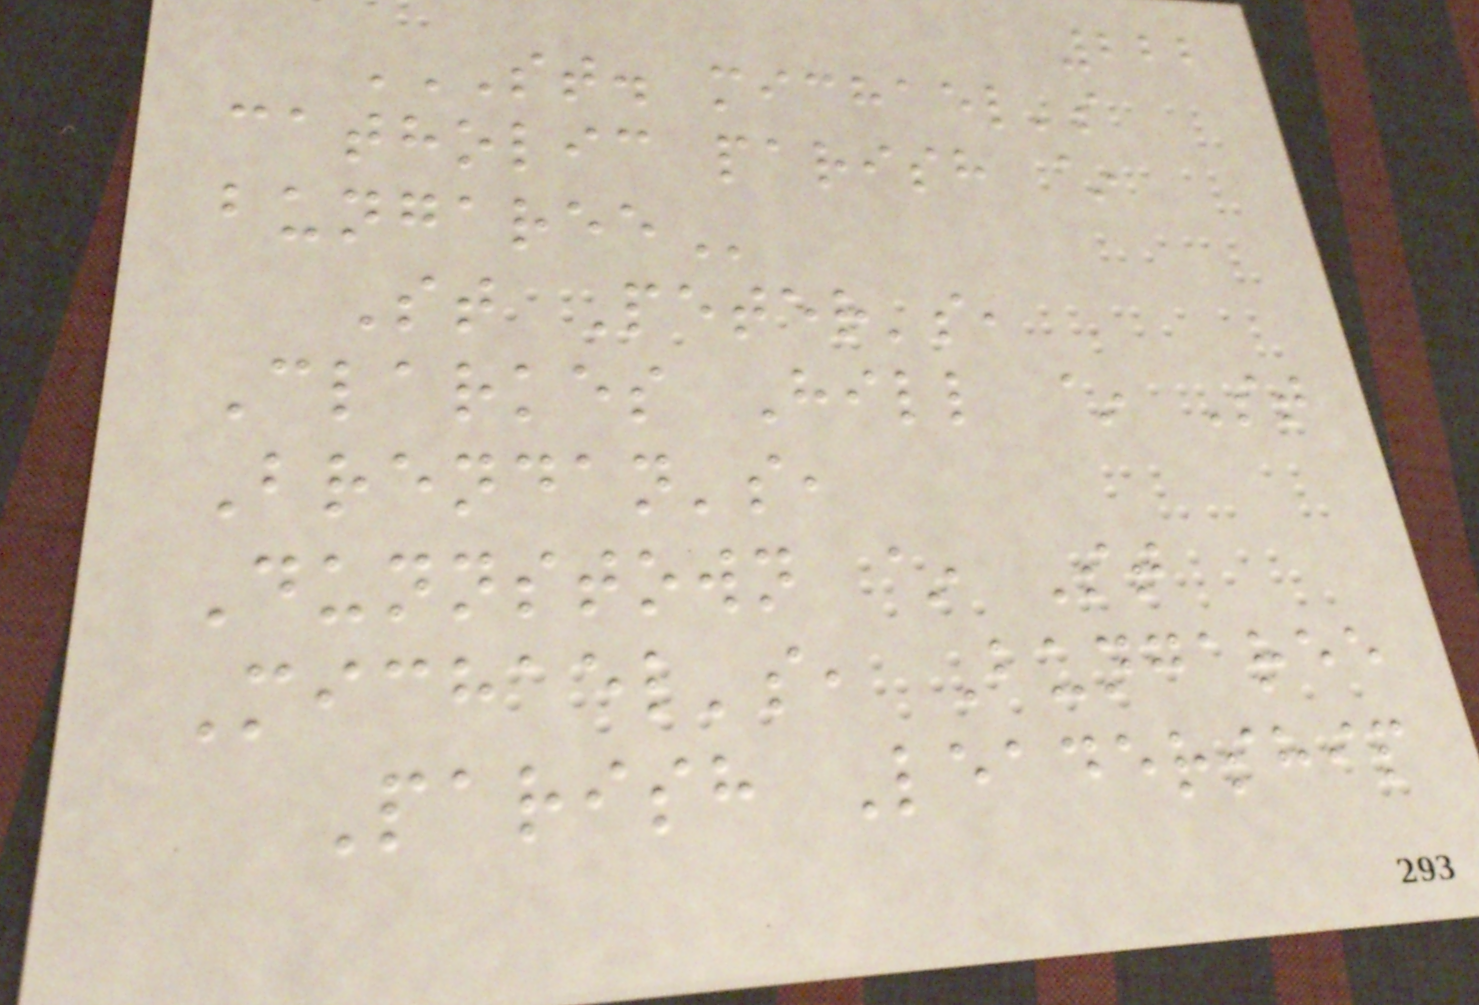222
ST. MICHAEL'S
CATHOLIC PARISH ~
BUNGAREE
St Peter's,
Clarkes Hill ~ St
Brendan's,
Dunnstown ~ St
Michael's, Bungaree
Parish Leadership
